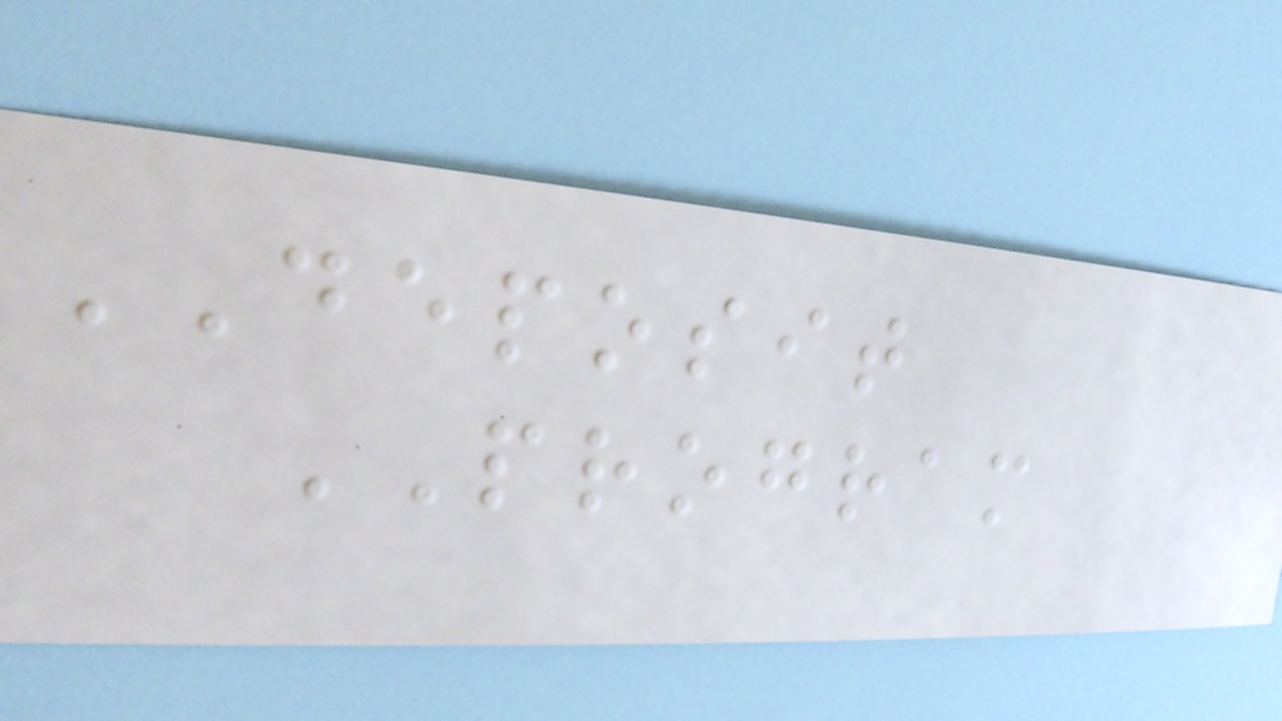DEPOSIT
PROGRAM
